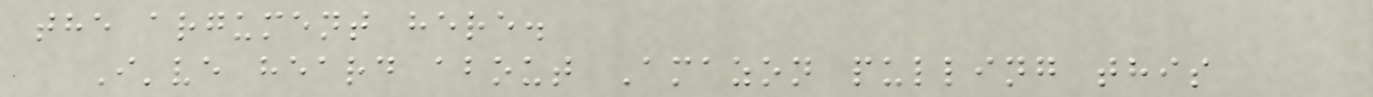the argument here.
I've heard about Amazon pulling this
